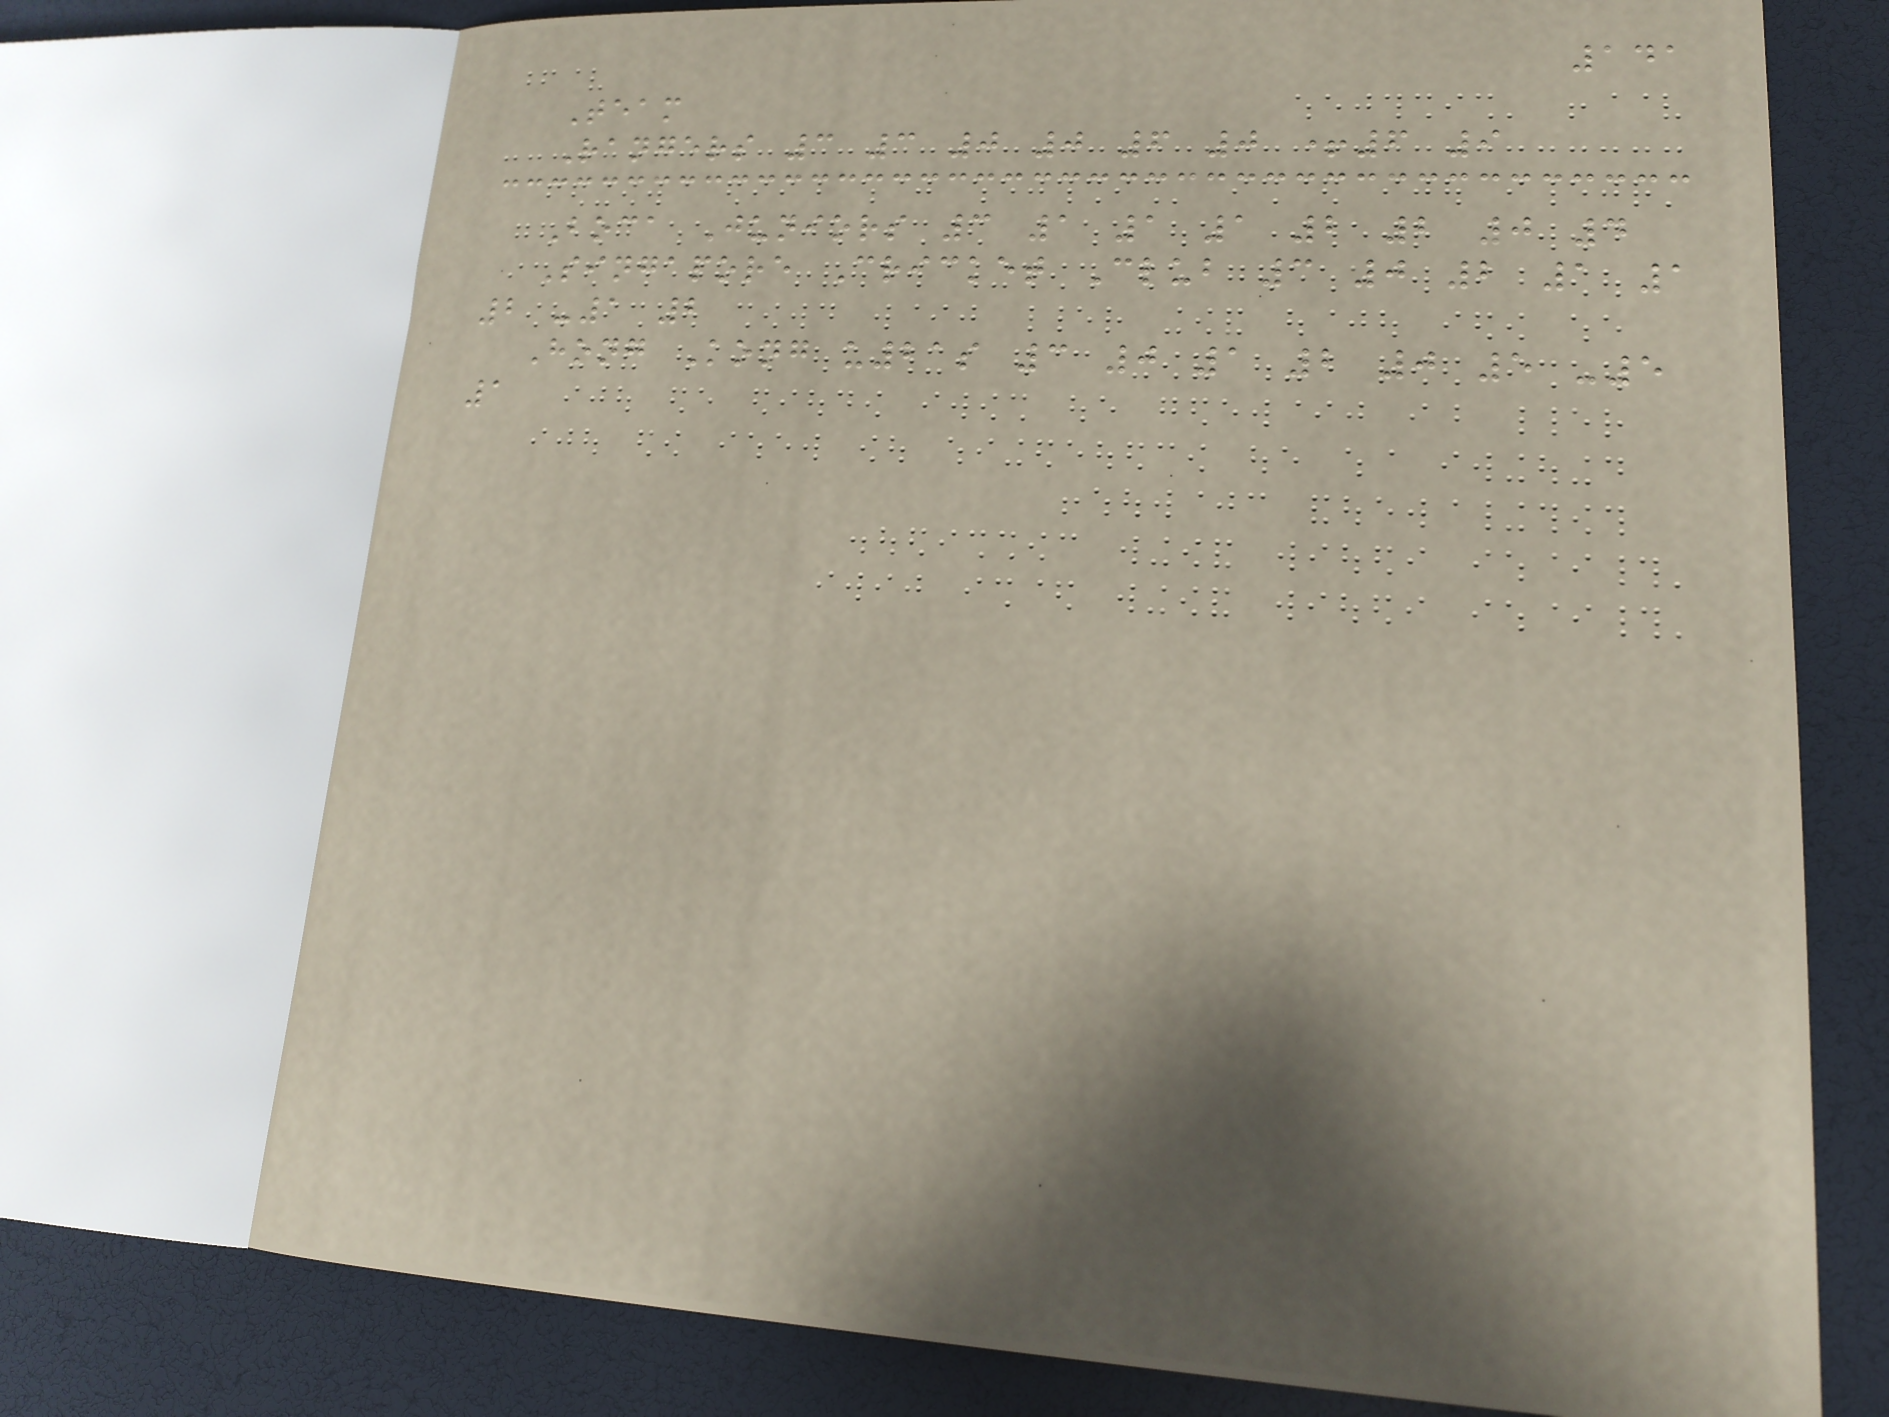141
Team
Rangers 3 3 0 0 6 0 +6 9
Boca Juniors 3 1 1 1 2 2 0 4
Singapore Cricket Club 3 0 2 1 1
2 -1 2
Hong Kong u21s 3 0 1 2 0 5 -5
1
